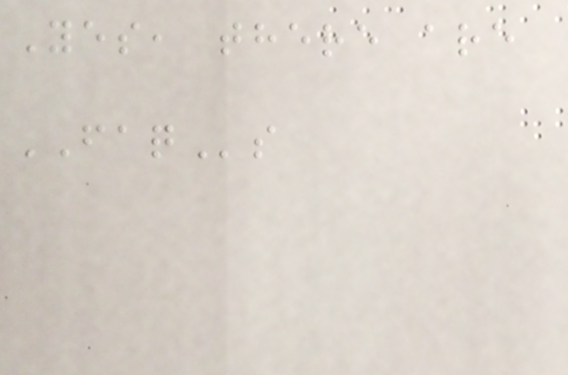Yes, there are
FAQs
